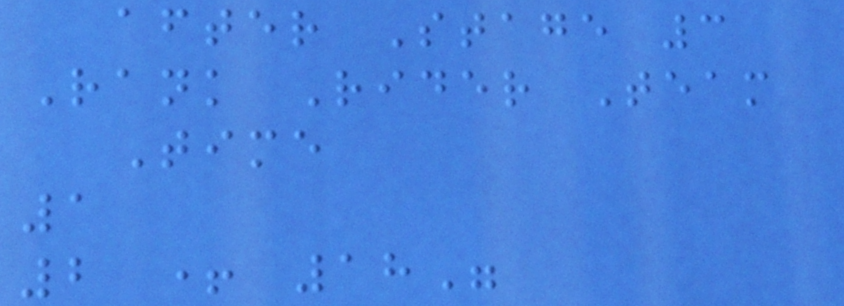after Stage 3
Rank Rider Team
Time
1
2 + 18"
